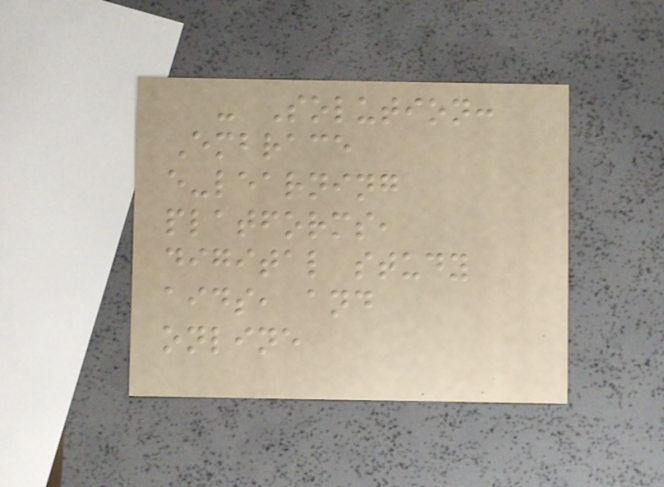- Solution:
Embrace
e-learning
platforms,
digital study
aids, and
online
